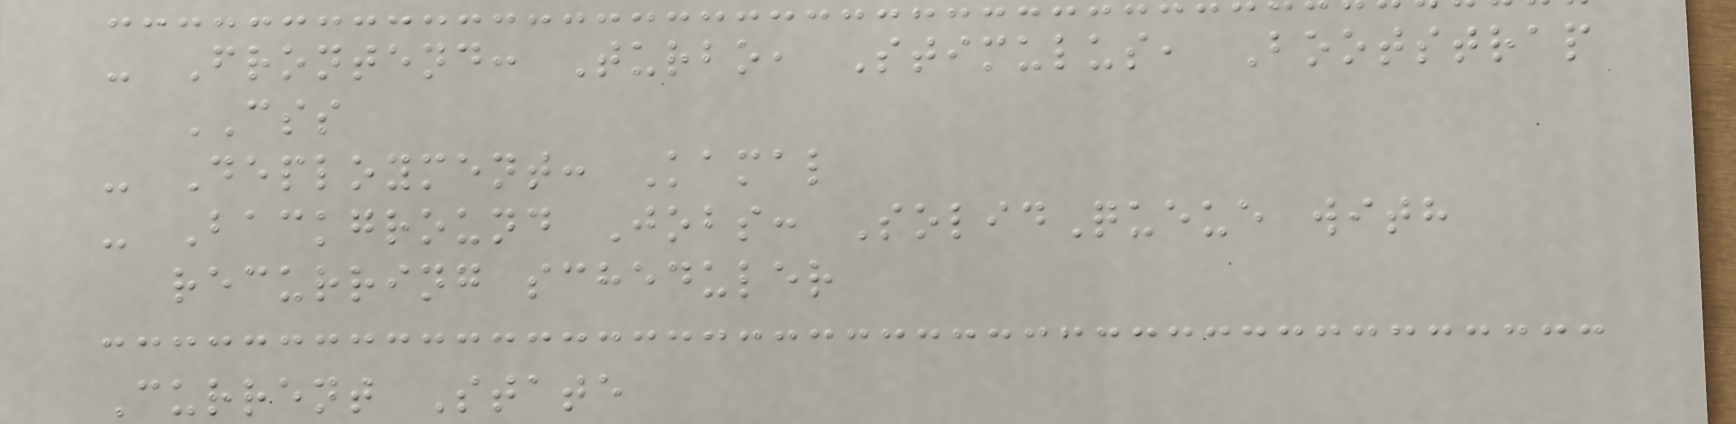- Frontend: Turbo, Stimulus, Bootstrap
CSS
- Deployment: Kamal
- Background Jobs: SolidQueue with
recurring scheduler
Current State
